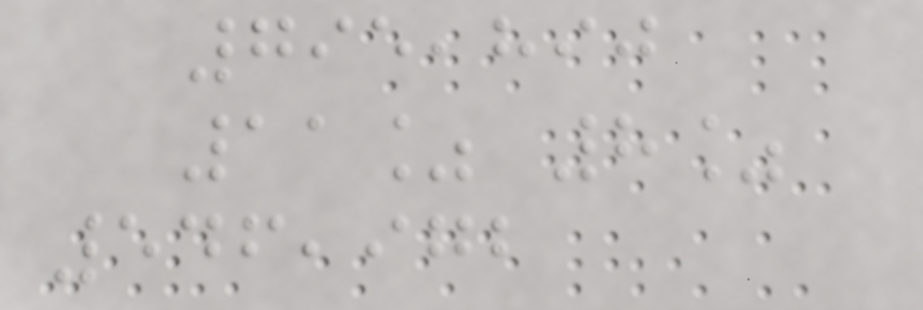795,890
11% 8%
546,972
